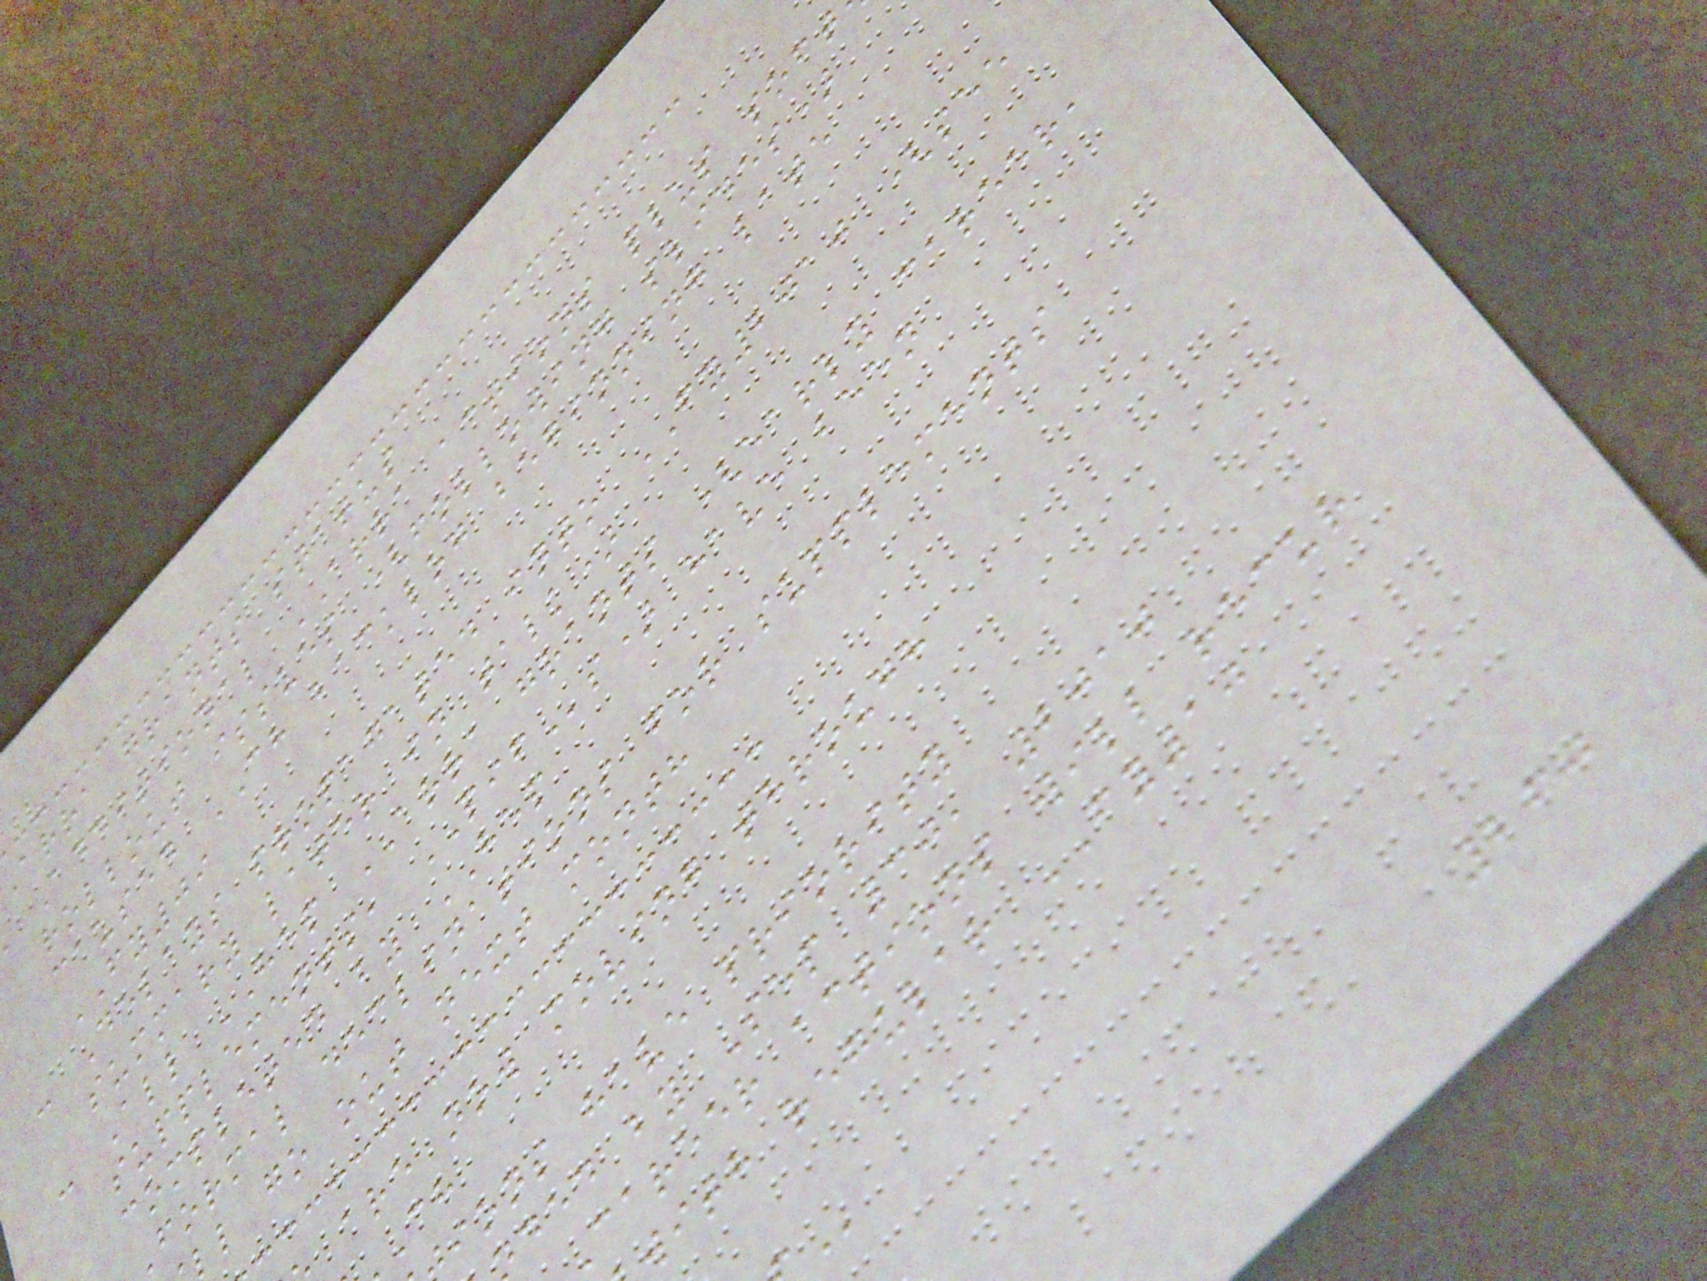arra grants status
Additional ARRA actions plus soft
rollout issues (following slides)
caused CH backlog beginning late
FY09
- Delays propagated into FY2010 (see
summary later in talk)
- All HEP ARRA grants (early career,
supplements, PIFs) have been
completed by HEP
formal declinations for supplements
ll go out next month
are now moving through
ions have priority
ded by Sep 30, 2010
career actions will recur
with regular FY10
260
